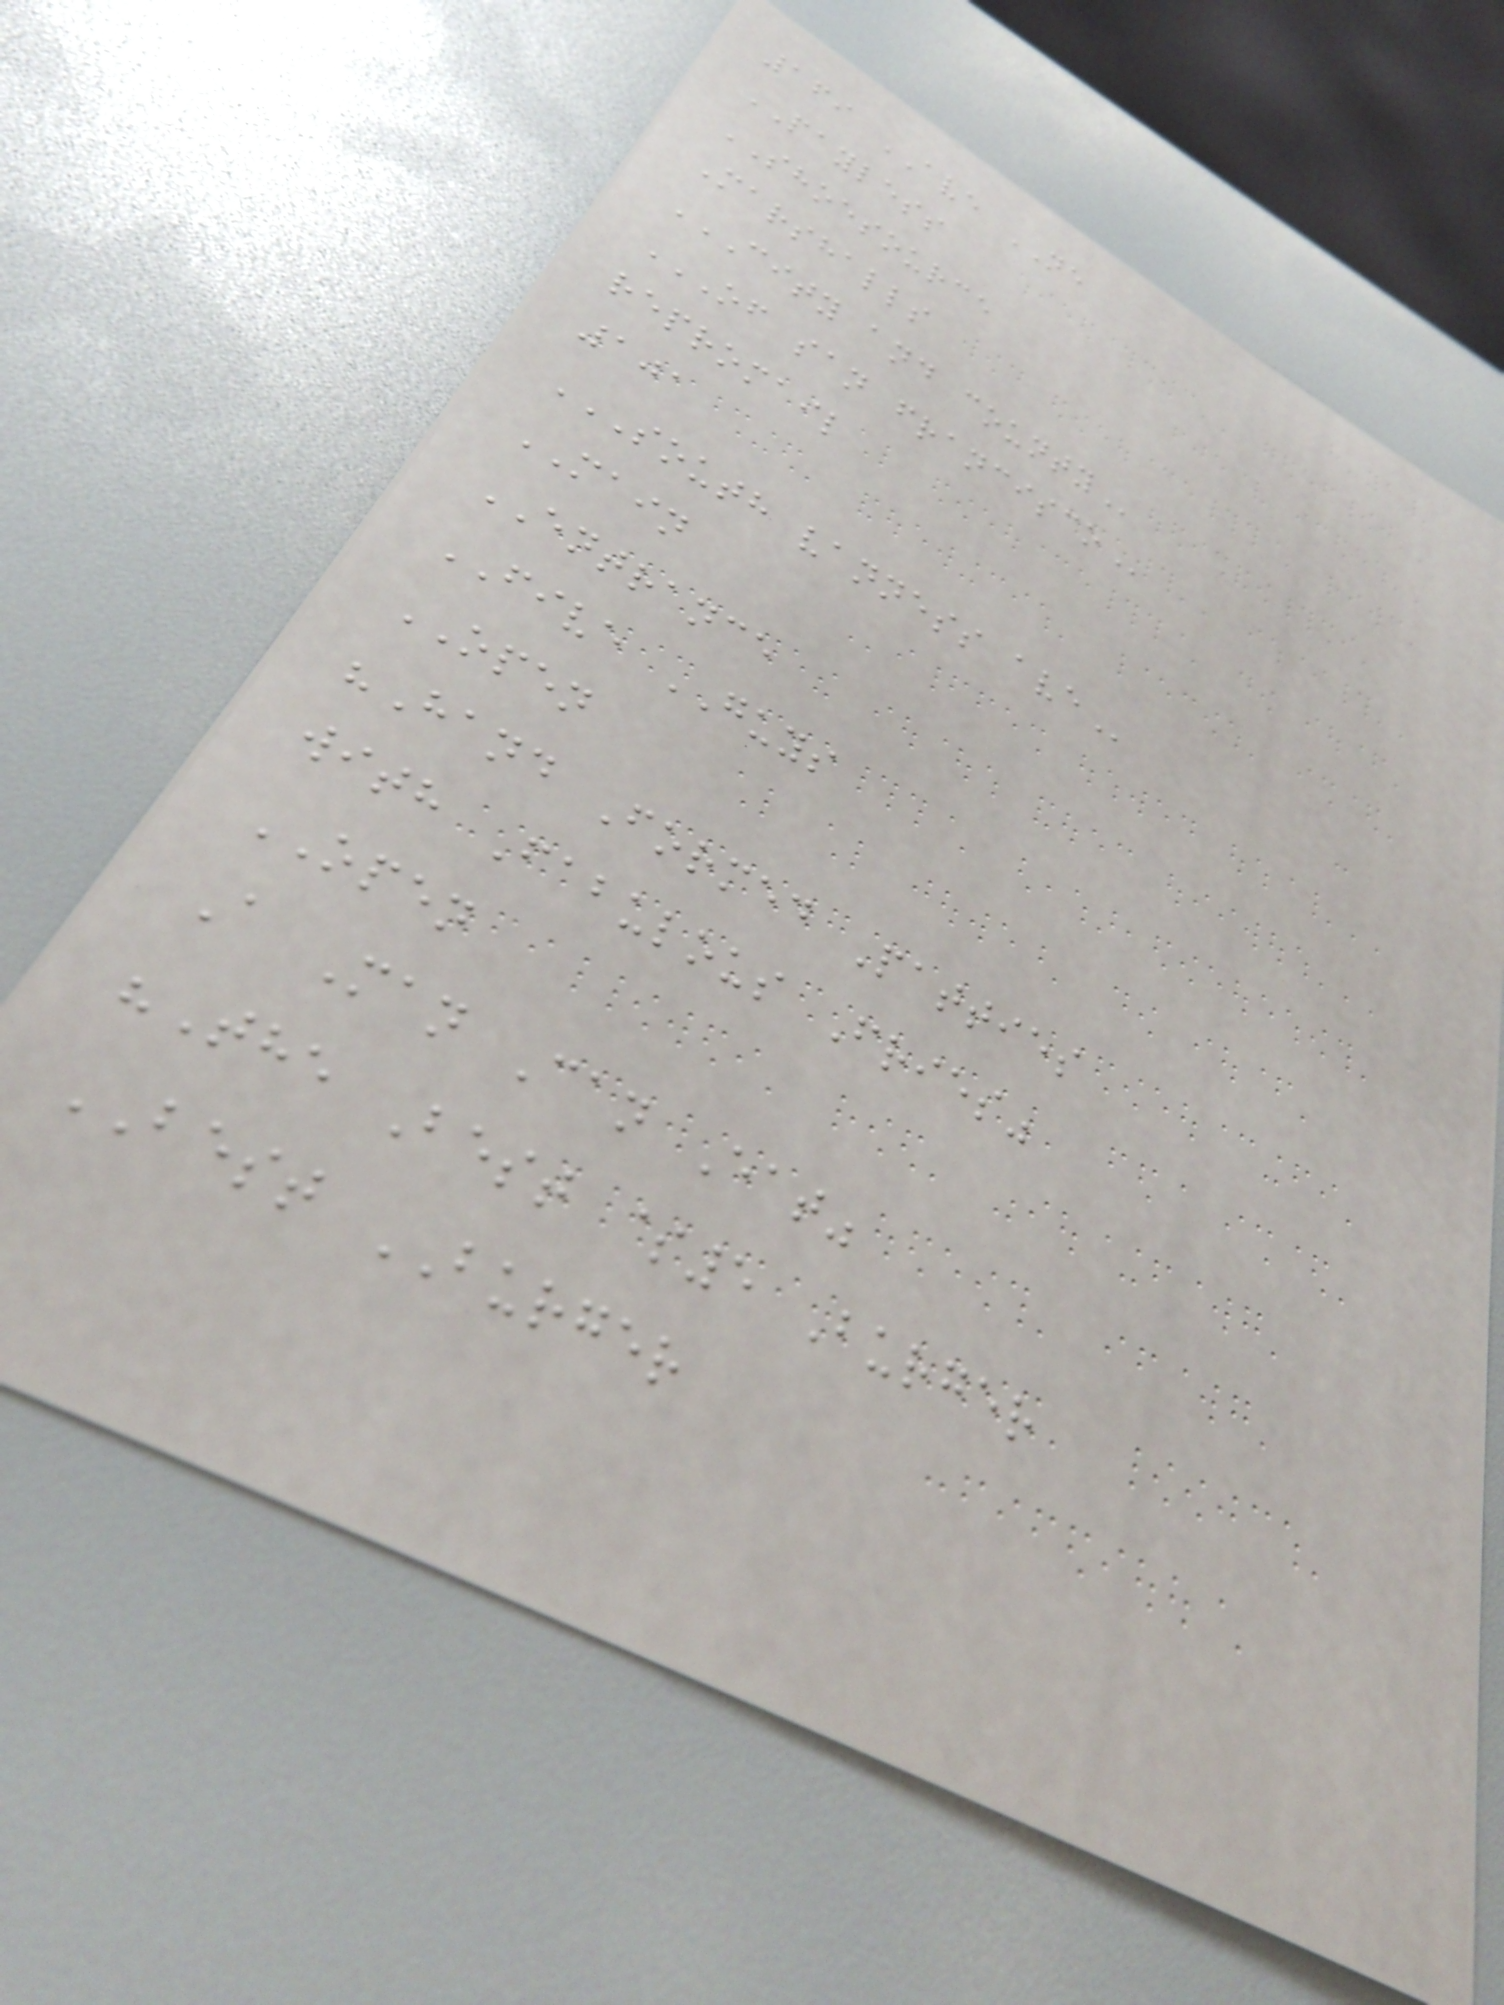169 AVE NE
PAYLESS
SHOESOURCE
Marshalls
CITY AND COUNTY
OF SAN FRANCISCO
repromail
101
SOUTH VANNESS AVE
MAIN
ENTRANCE
FIVE GUYS
OPEN
"Hand Formed Patties
with Fabulous Fries"
OPEN
A Man Can Eat"
"The Best $5 Burger
BEST BURGER
